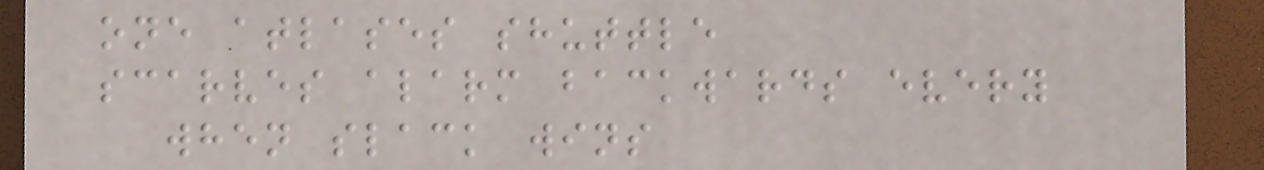one atlases shuttle
scarves alarm backwards every
when slack wins
